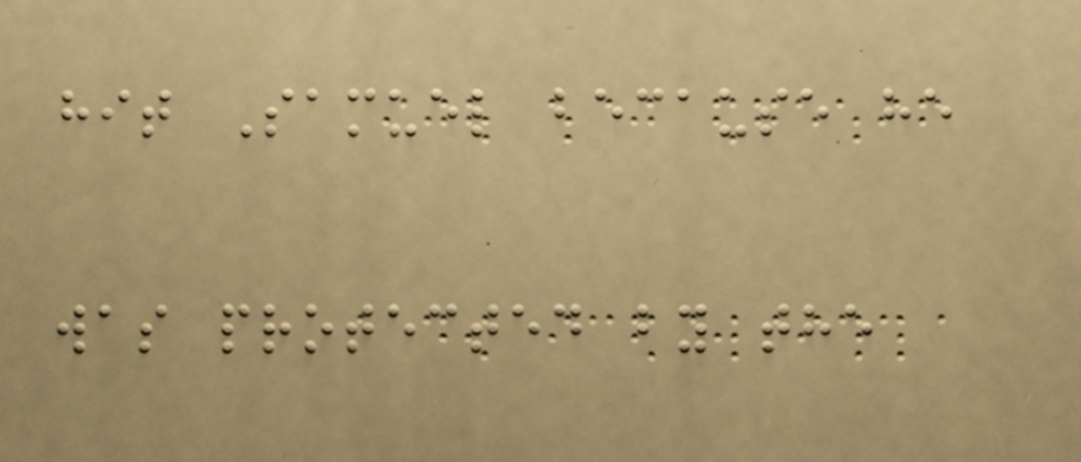hit Samuel because he
was protected by the
